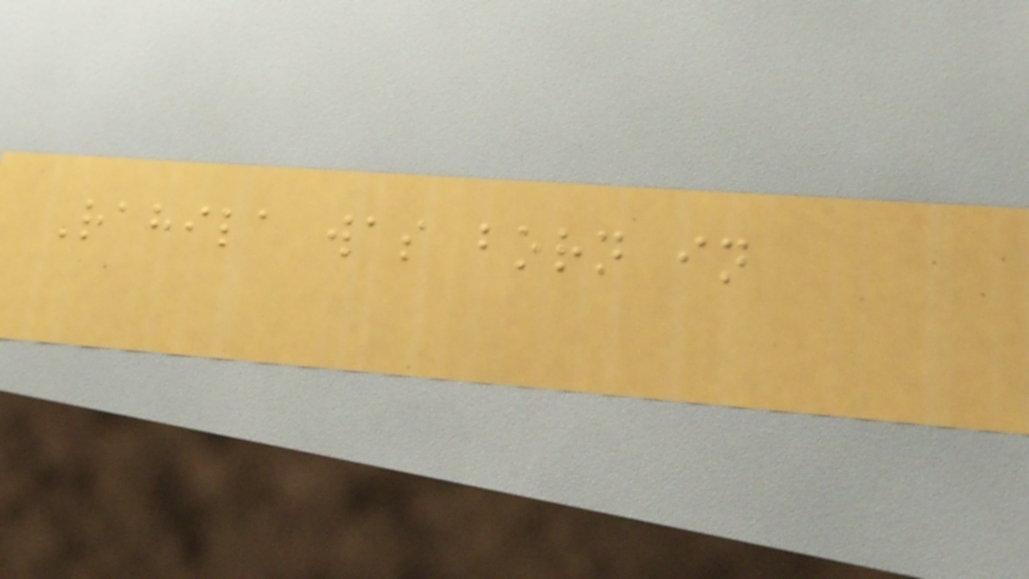Rahila was born in
